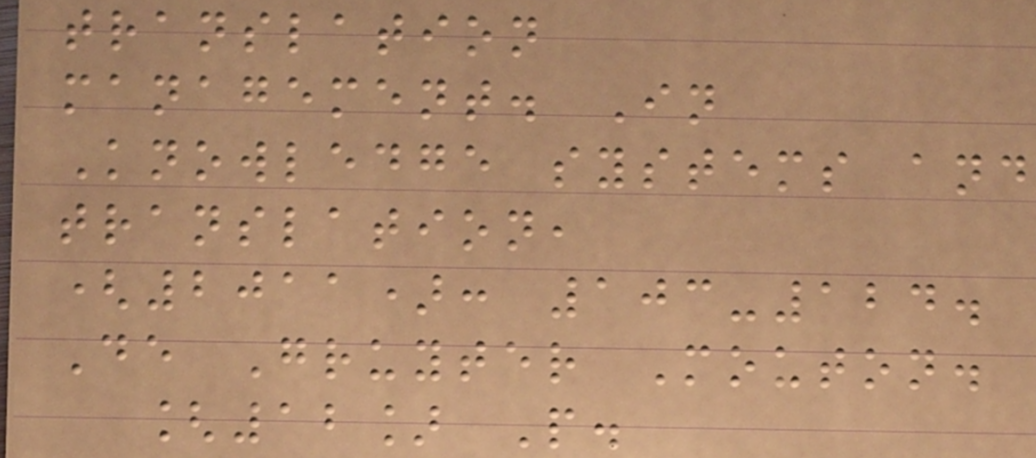translation
management. In
Knowledge systems and
translation,
(2011): 103-124.
De Gruyter Mouton.
[12] P.
